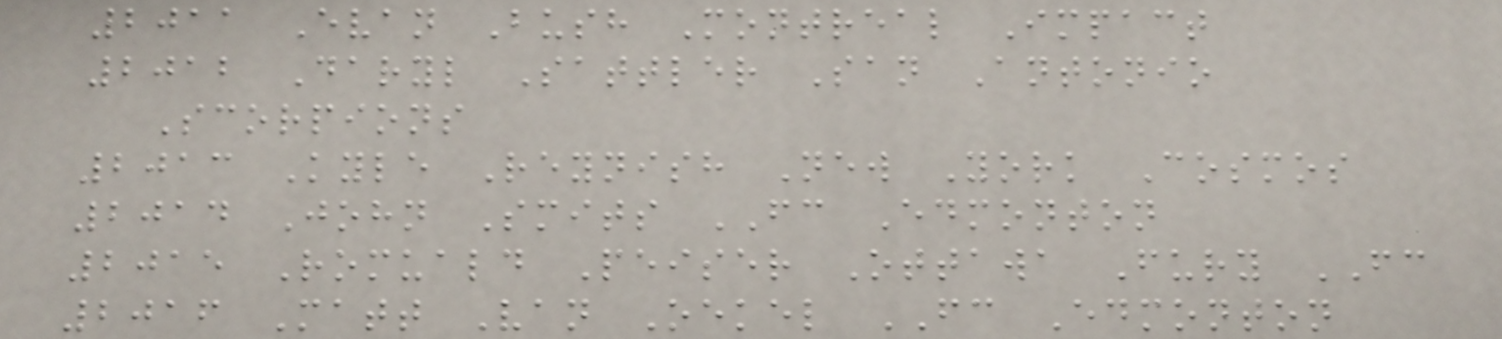2011 Evan Bush Montreal Impact
2012 Daryl Sattler San Antonio
Scorpions
2013 Kyle Reynish New York Cosmos
2014 John Smits FC Edmonton
2015 Romuald Peiser Ottawa Fury FC
2016 Matt Van Oekel FC Edmonton
